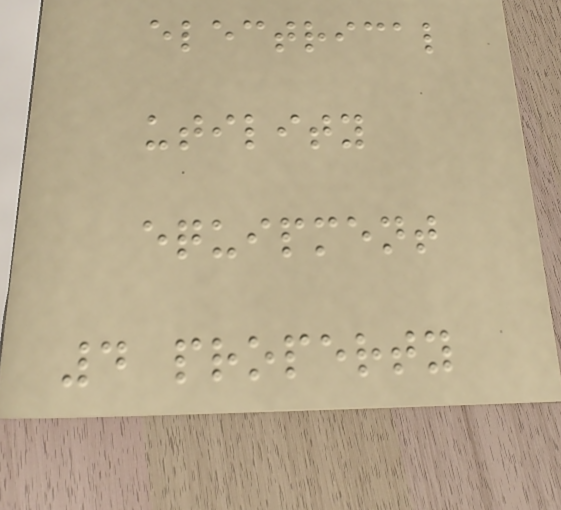electrical
utility
equipment
4 property
